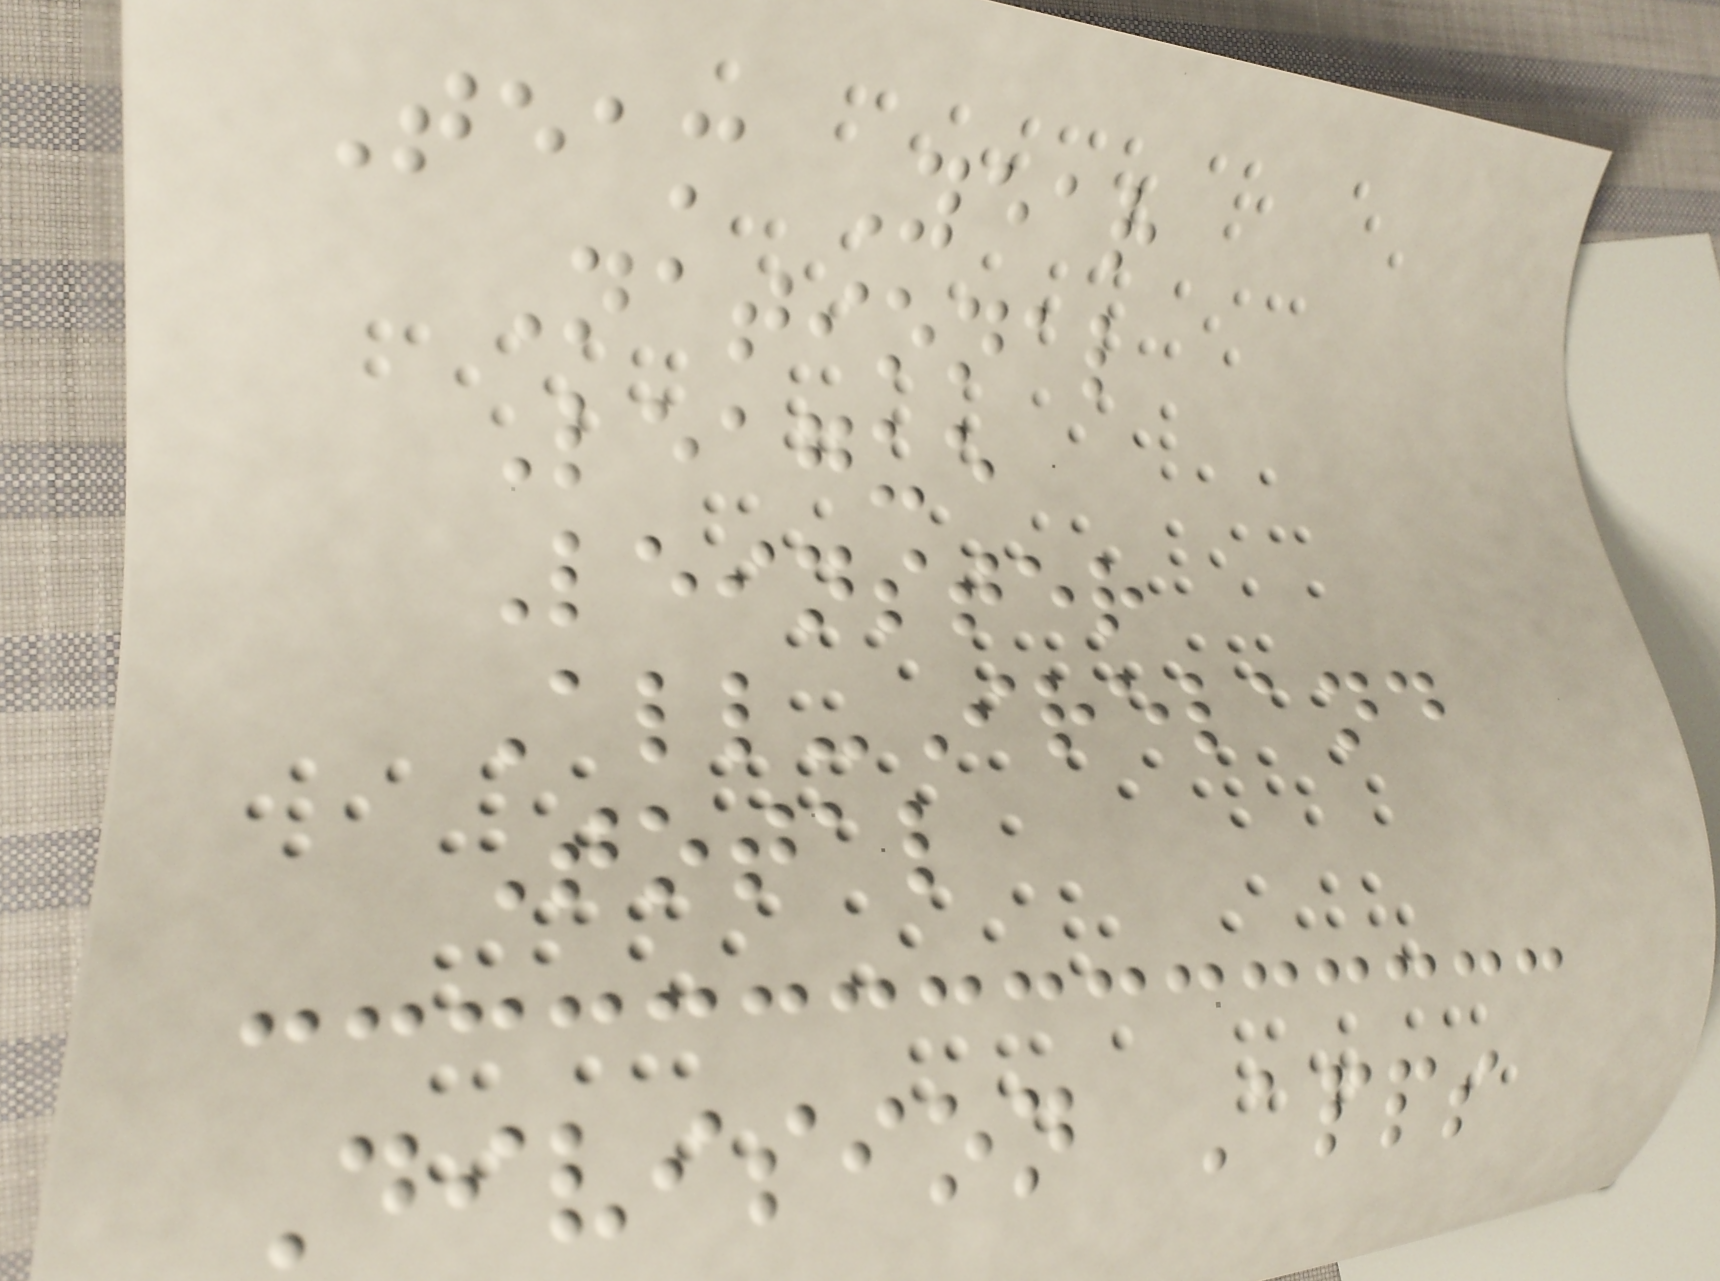Team Year
National
League
Leinster
All-Ireland
Total
Division Apps
